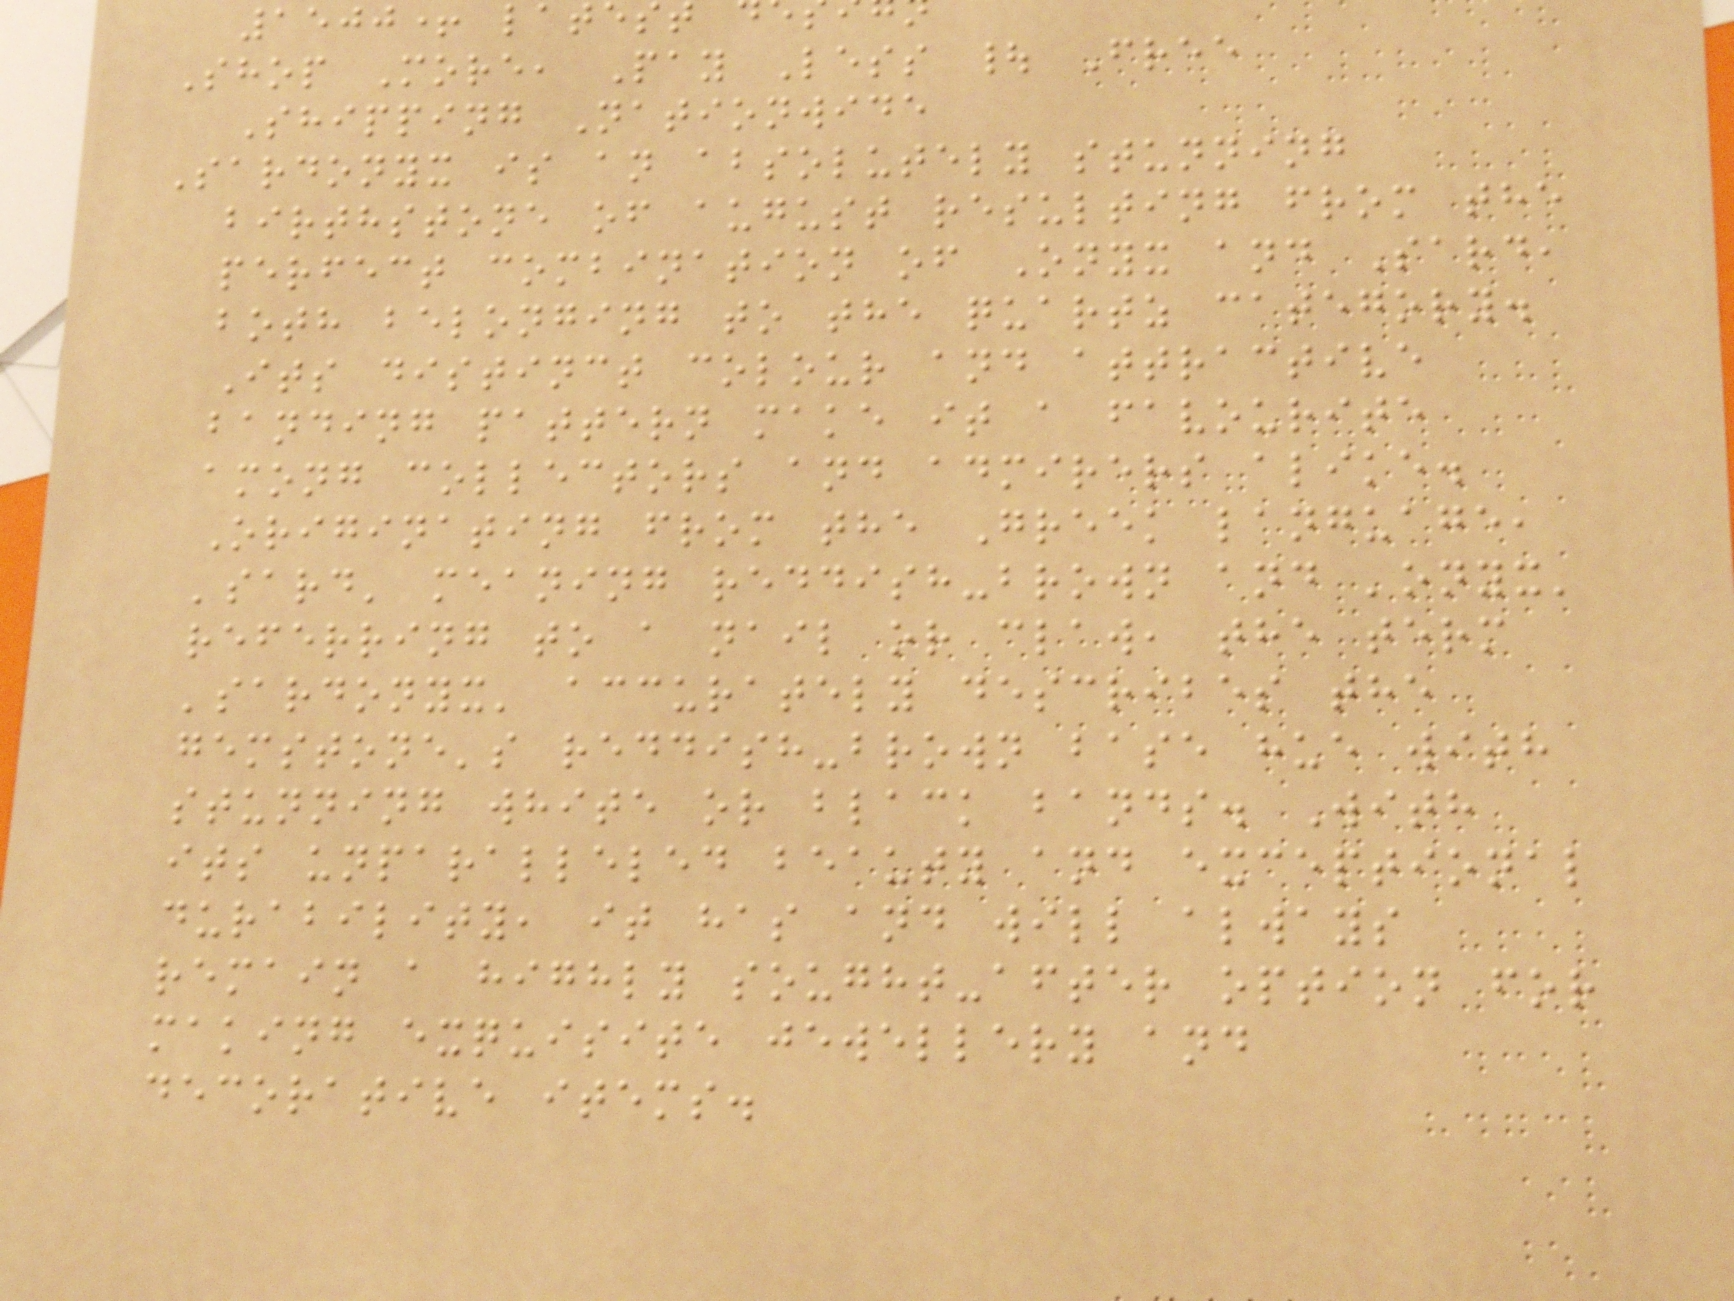1500+ late
Shop More, Pay Less | Free
Shipping Nationwide
Sardonyx is an absolutely stunning
birthstone of august resulting from the
perfect combination of Onyx and Sard,
both belonging to the quartz category.
Its distinct colour and attractive
banding pattern make it a favourite
among collectors and admirers alike.
Originating from the Greek language,
'sard' meaning reddish-brown and 'onyx'
referring to a nail or claw, the term
'sardonyx' accurately describes the
gemstone's reddish-brown base hue with
stunning white or black bands. With
its unparalleled beauty and exceptional
durability, it has and will always
remain a highly sought-after option for
making exquisite jewellery and
decorative items.
